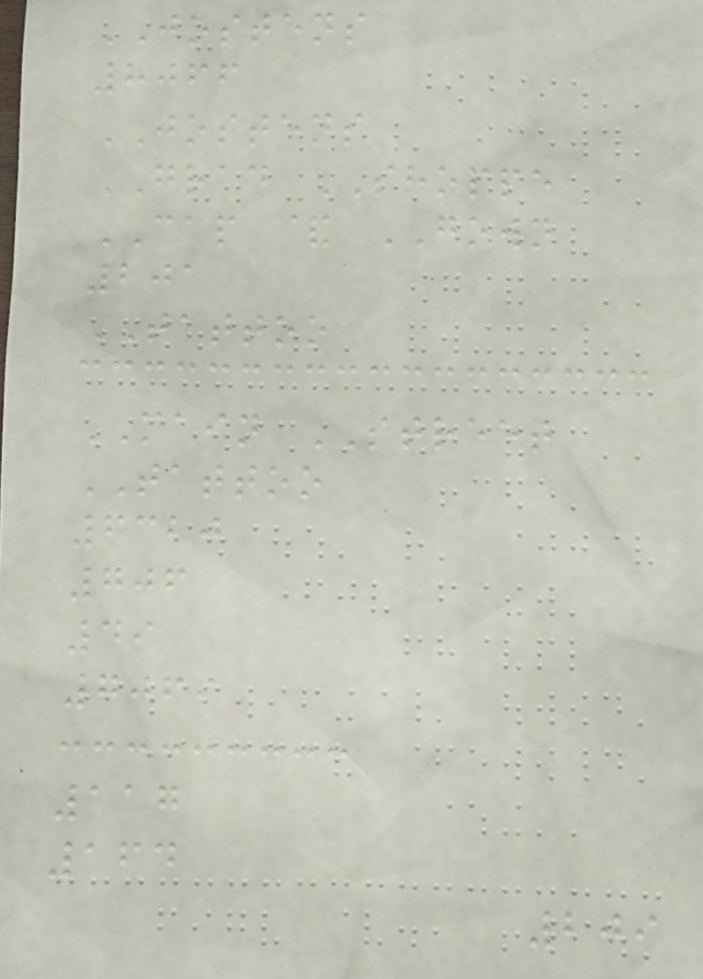JOSTENS
8066
JOSTENS
GRAD SHOPPE
CAP & GOWN
201
TATTOO
MAIN STREET
TATTOO
6320
706
49
7069
117
164
209
